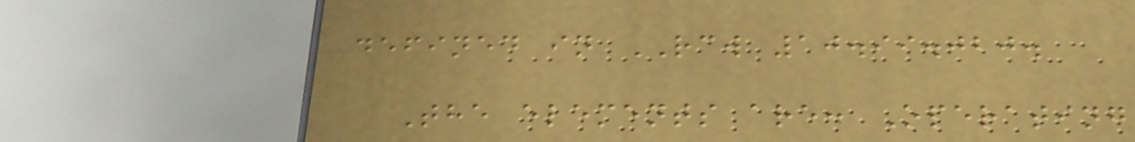defined in RCW 10.99.020.
The elements are: Operating
